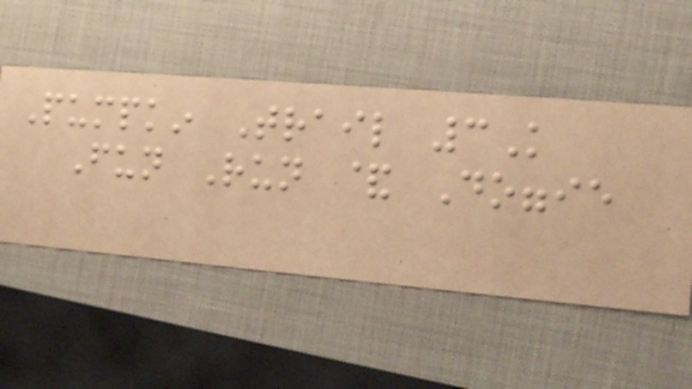Pumpkin Trail 3K
Fun Run & Doggie
